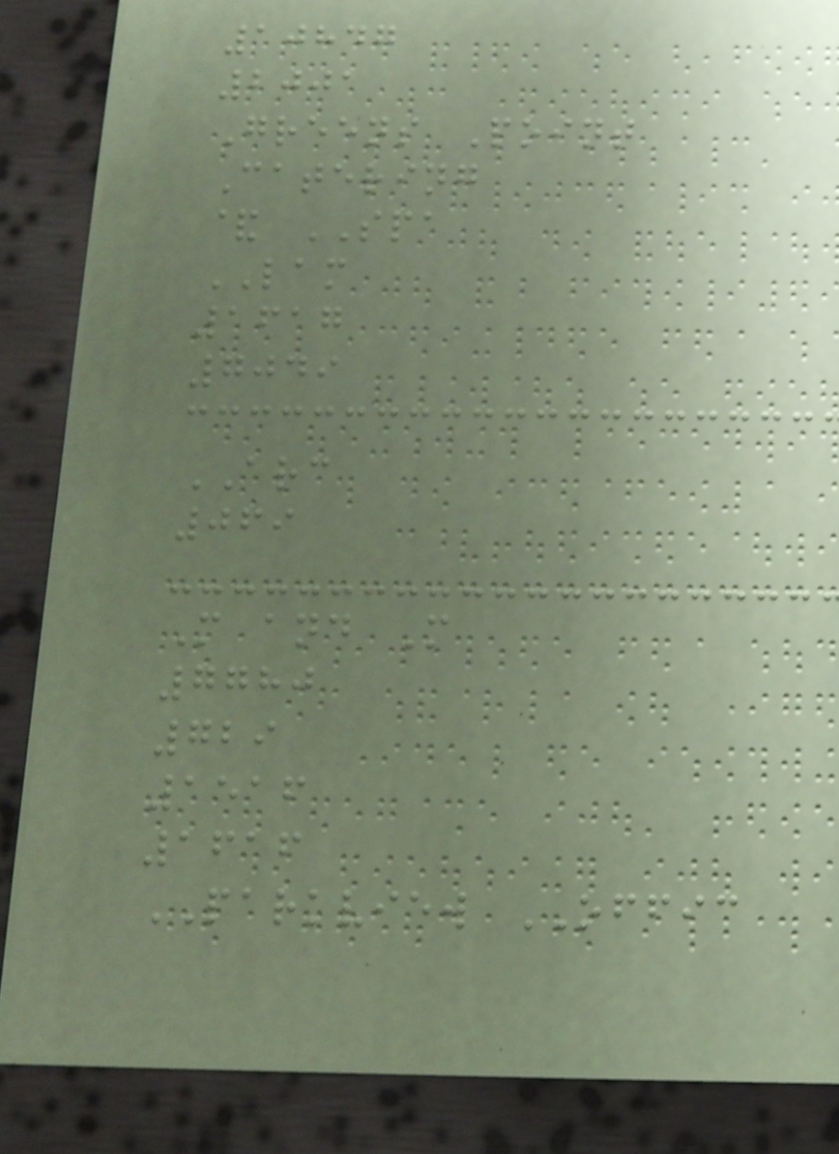10847
2001
Greens Point
Catering
& SPA
LAM
1617
7049
ARC
069
M and M
7780
729
1516
1616
PARKVIEW OFFIC
